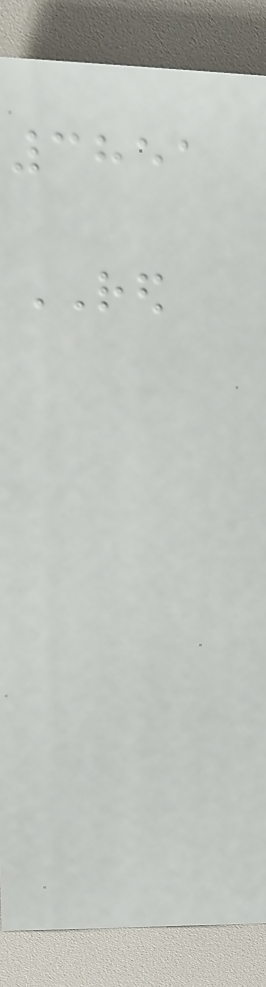3851
RED
